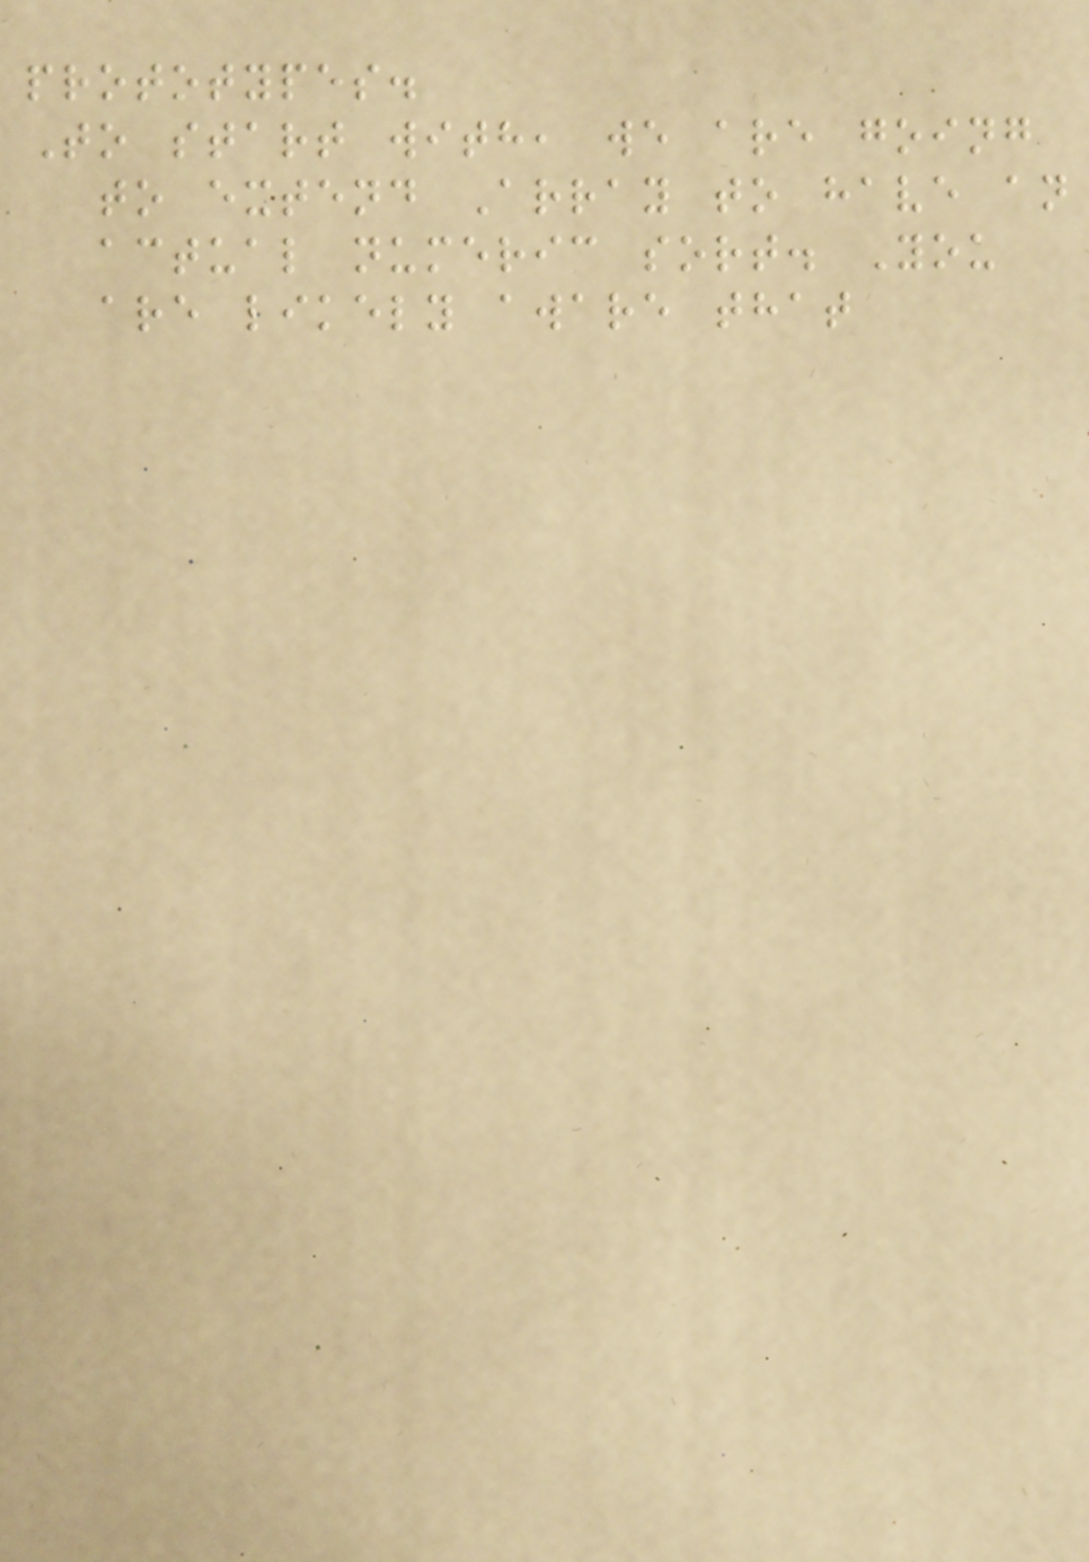prototypes.
To start with, we are going
to extend Array to have an
actual numeric sort. You
are likely aware that
